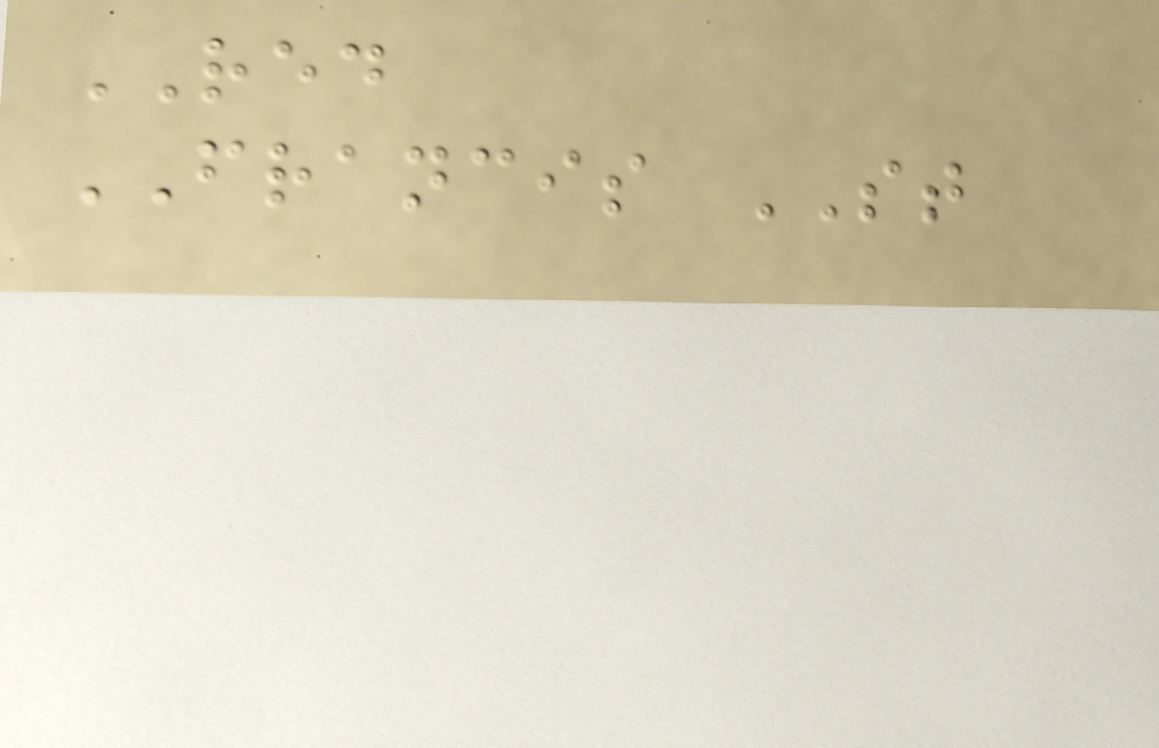RED
FRANCIS ST
